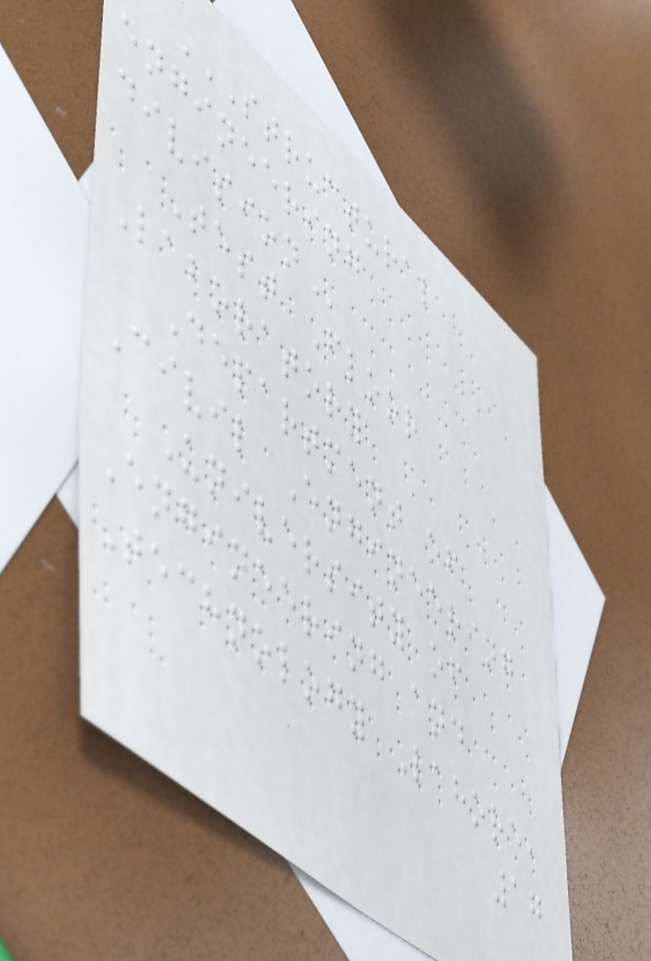STRUCTURAL
ENGINEERING
DIVISION
Test Floor
Laboratory
Department of
Civil Engineering
University of
Engineering and
Technology Lahore,
17
